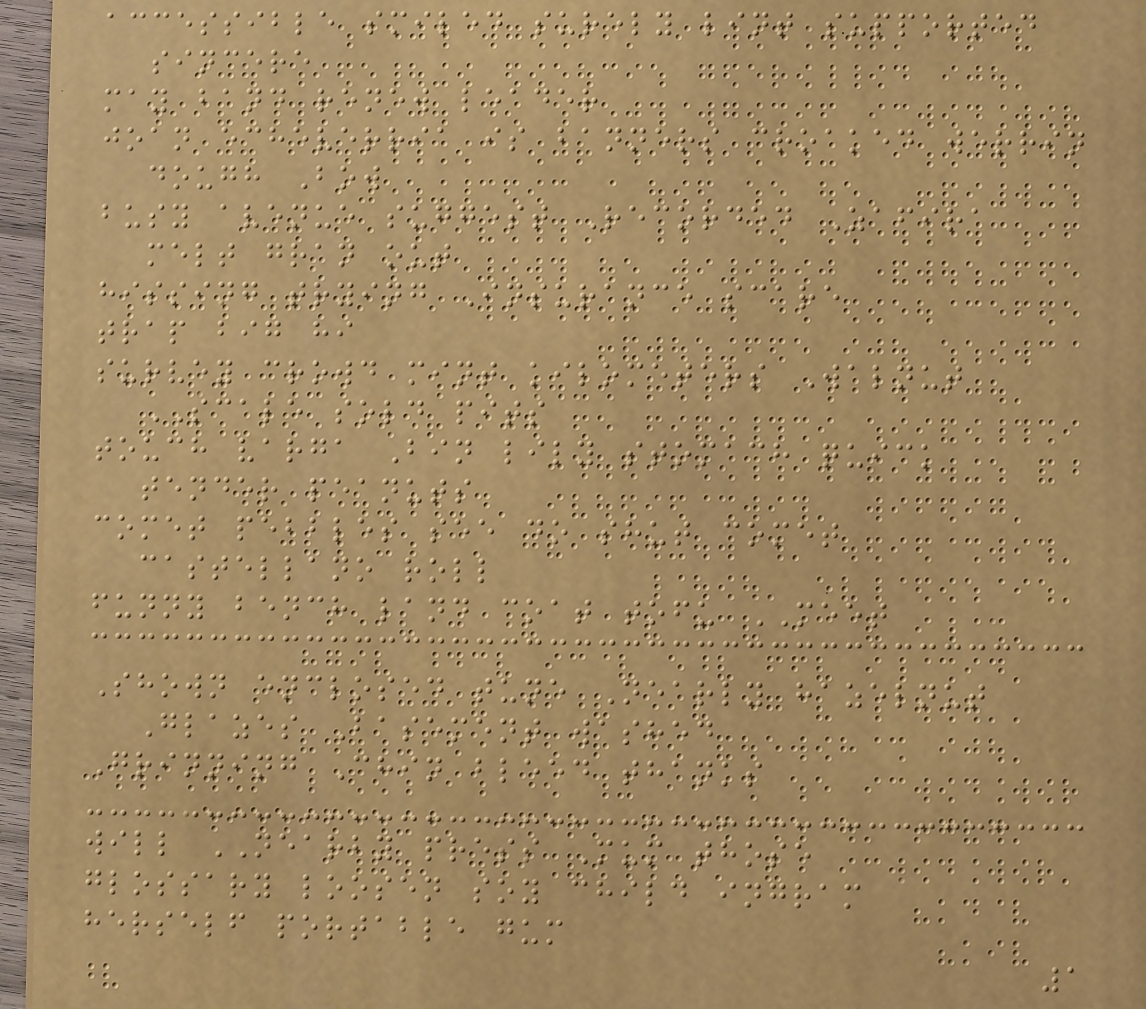accessible smiled surely lint supported
sincere
may band renew leader
joan echeverria is banners croaked werrin
dough Bow
busy avenue suggest Recorded Zafira
melt gran out
hissing trying Insurance scare
trap big hi
survey crowd mint kilometers Walnut
SCALE sold pits
touch varga Bin lily stomach quick
tender peanuts
comet pebbles see do shut comet
castellano roll
funny bench land coat tofu MEET
Shown enclosed tune Nearly hazelnut
Glazes Basement washed
Grinning Chin bleed thanks
will NEARBY press Mum those
glossary loosen soy child ingram
herself portable gum
1
